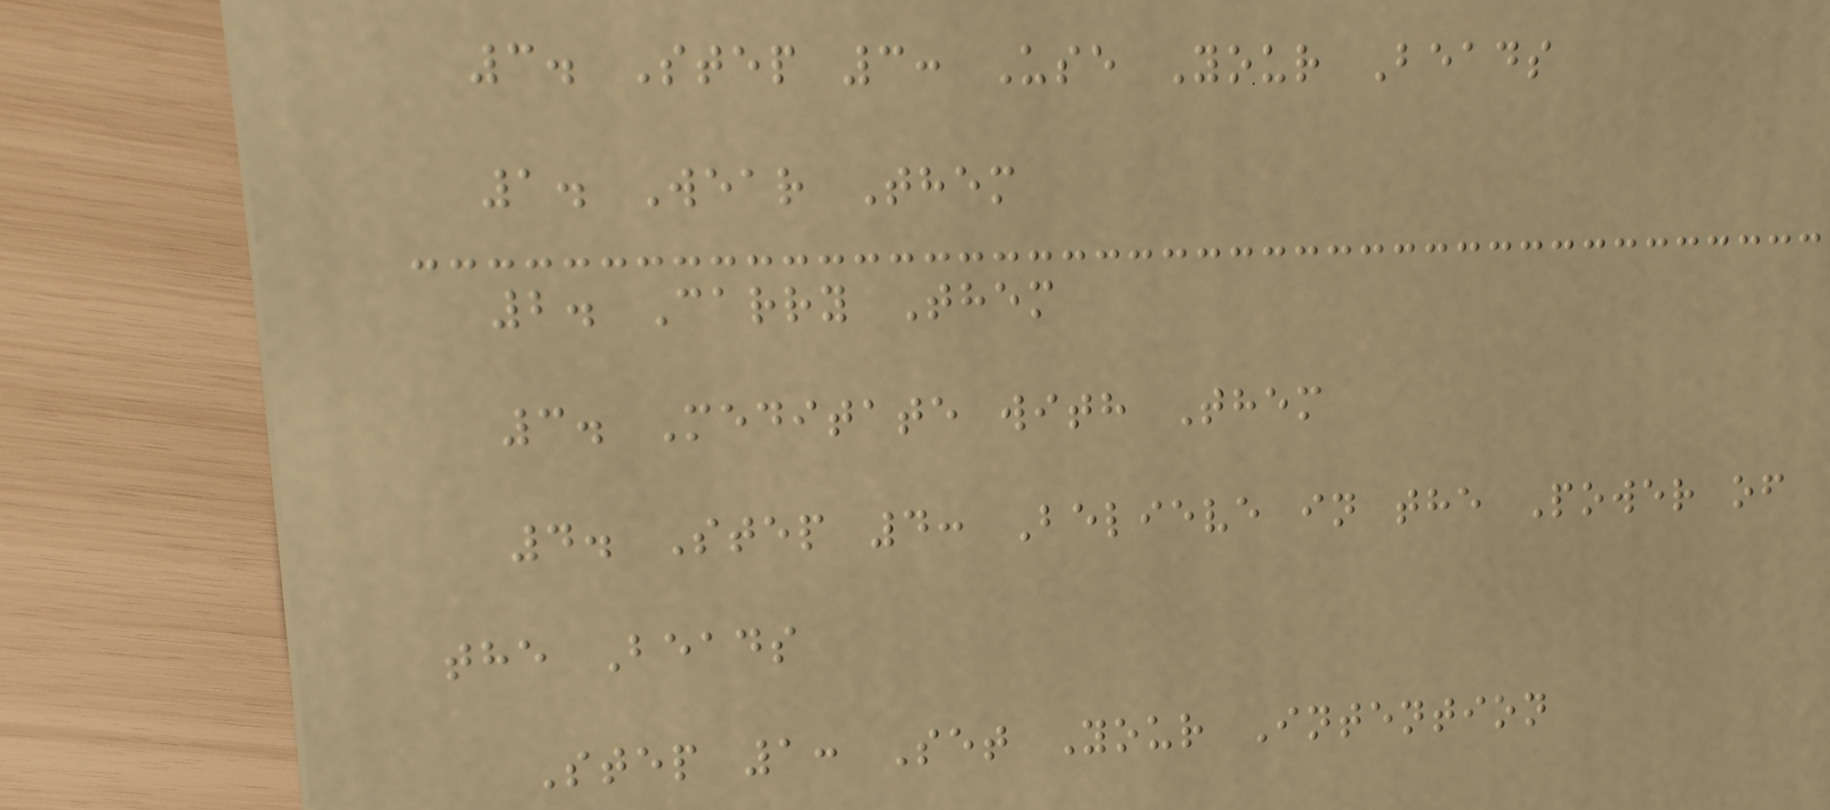3. Step 3: Use Your Beads
1. Wear Them
2. Carry Them
3. Meditate with Them
4. Step 4: Believe in the Power of
the Beads
Step 1: Set Your Intention
